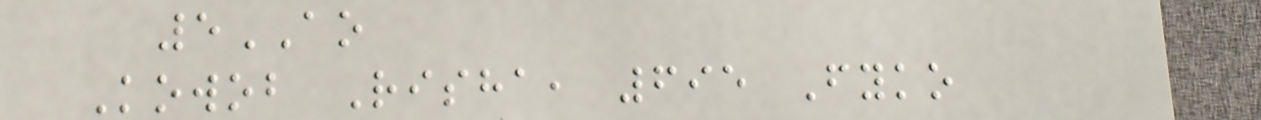5AO
Kowob Risha, 695 Fyko
